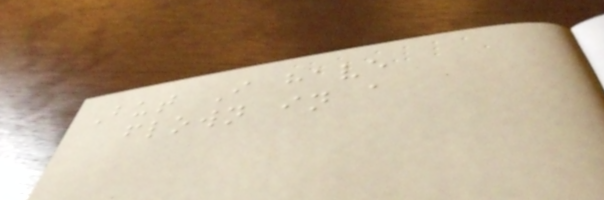But I have
flown in a
